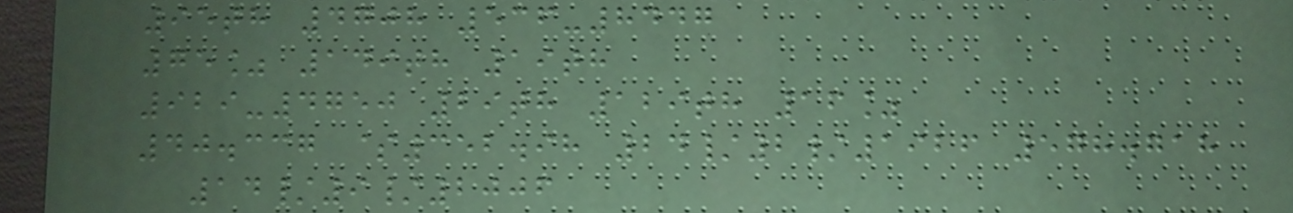95th 4708 536-8447
75% 149th 19th
929-4750 29th 129th 16%
40.337 $352.98 24/2/1926 578.718
14/9/2006
